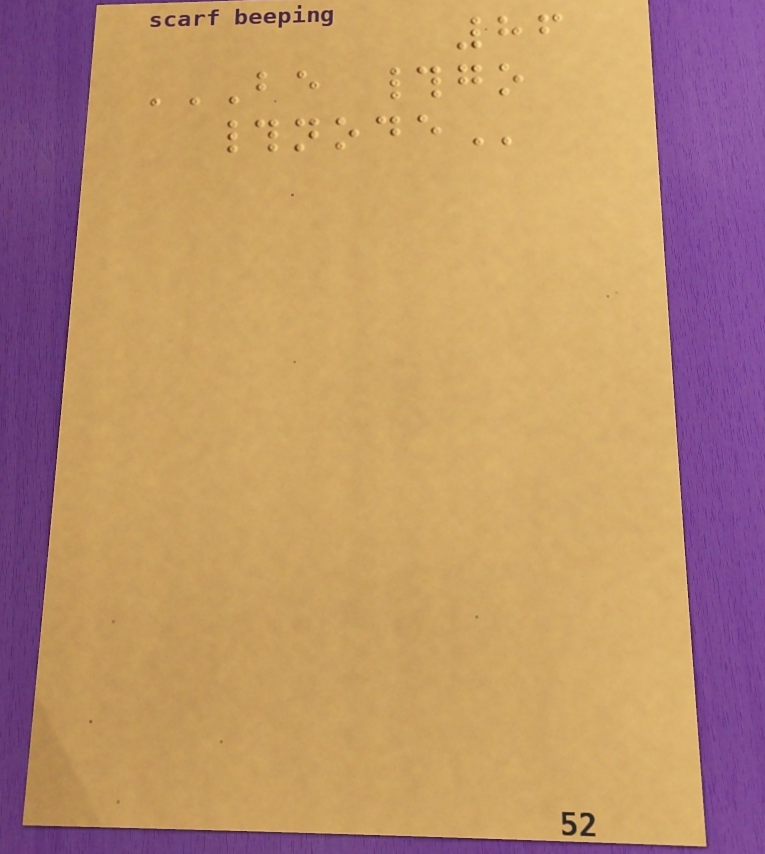86
BE #GO
#NODE
